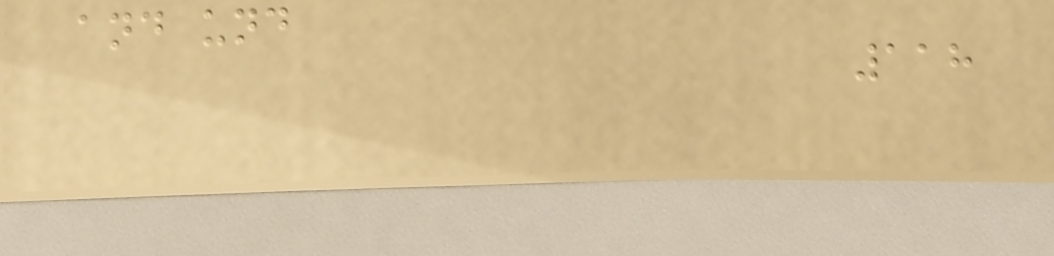and und
118
